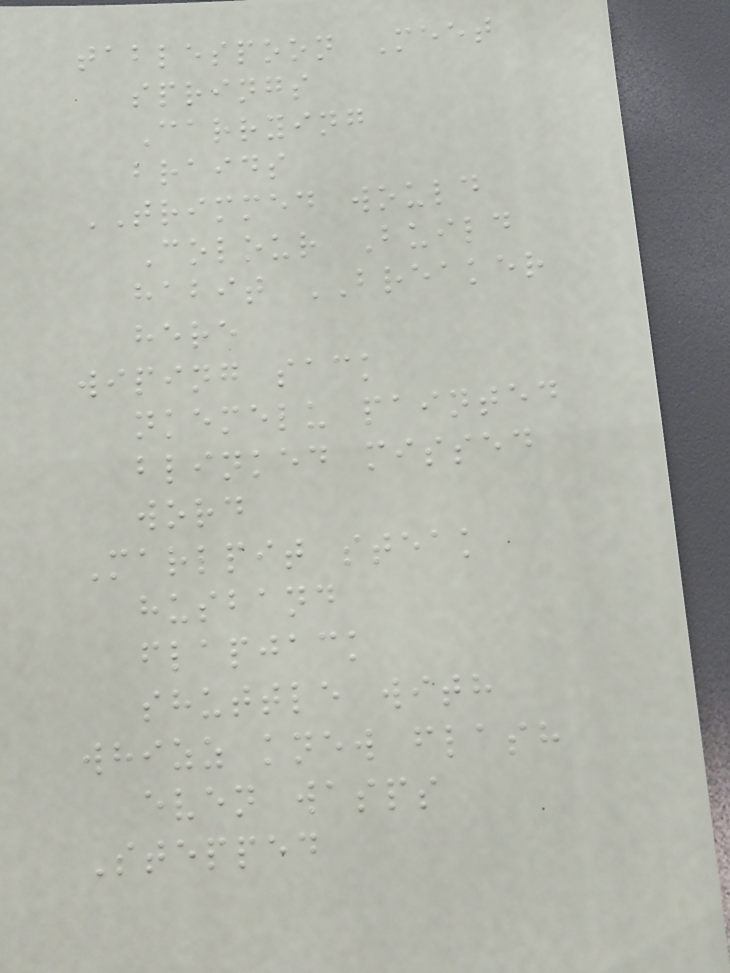tablespoon Meet
springs
Carrying
braids
TRIMMED would
Colour Build
habit BREAKER
here
wiping sack
nkemelu painted
blinked missed
word
Marlpit steak
husband
flapjack
shuttle with
whizz knew flash
even wasps
Stepped
